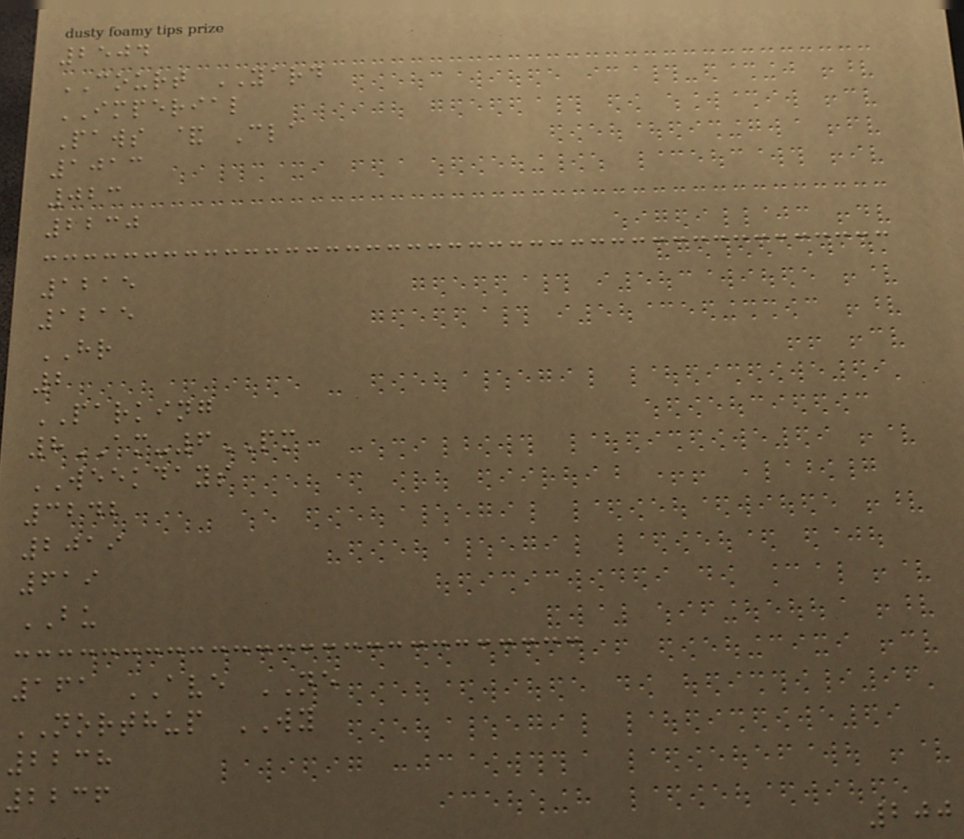2504
COURT YARD
IMPERIAL
Paws & Cla
1013
023
2230
1215
1215
HR
2
PARKING
8AM-6PM
WEEKDAYS
3242
2019
619
BU
161 AVE NE
NORTHUP WY
2238
2236
200
